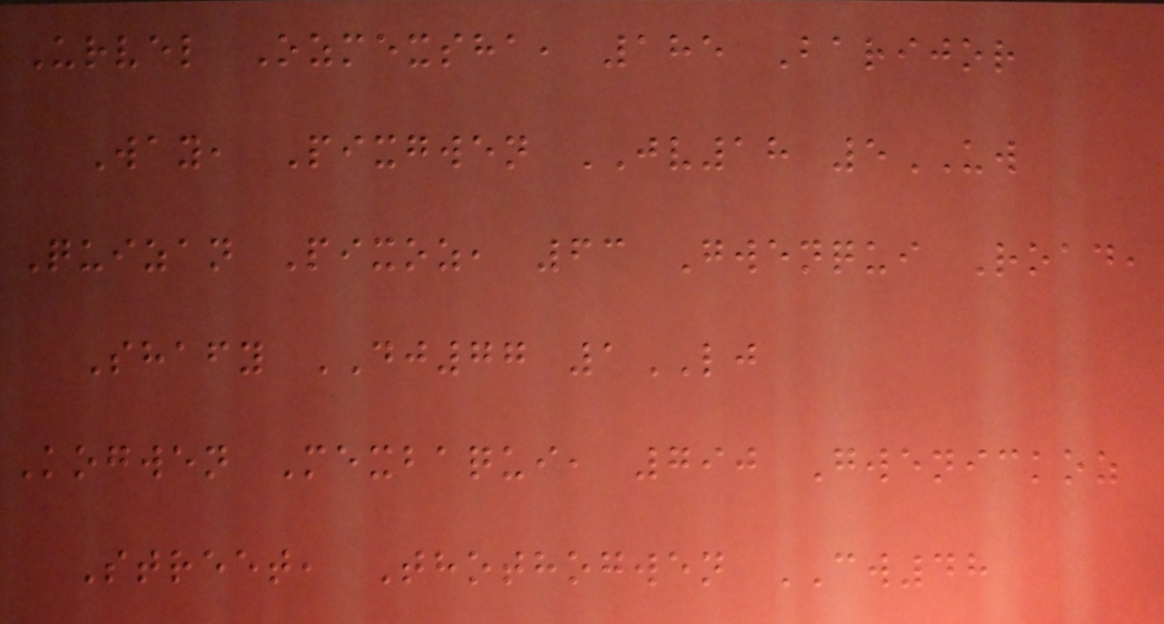Urvel Ozmexsha, 185 Barijor
Way, Pixgwen JV18 5UW
Quizan Pixoz, 63 Gwenqui Road,
Shafy DJ77 1LJ
Kogwen Mexbaqui, 790 Gwenickoz
Street, Thothogwen CW48
